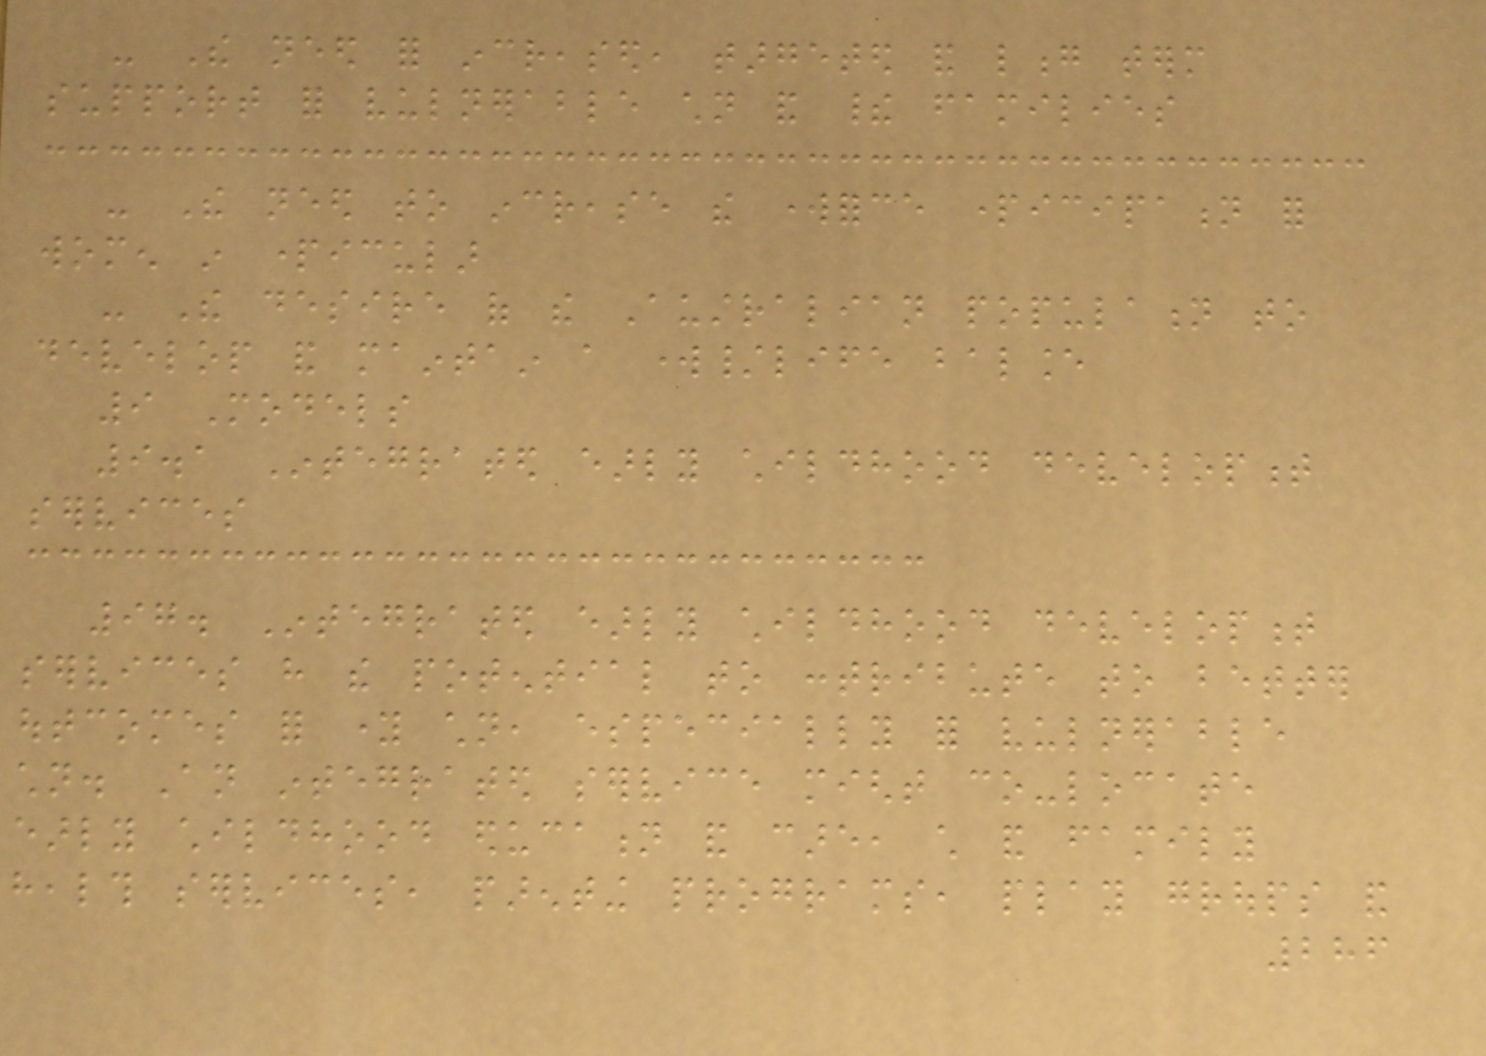- The need for increased, targeted and long term
support for vulnerable children and their families
- The need to increase the workforce participation for
women in particular
- The desire of the Australian population to
develop and maintain a work/life balance
9 Models
9.1 Integrated early childhood development
services
97. Integrated early childhood development
services have the potential to contribute to better
outcomes for young children, especially for vulnerable
children. An integrated service might co-locate
early childhood education and care, child and family
health services, parenting programs, play groups and
286
